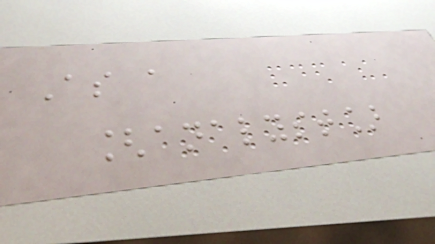As a
[analyst]
